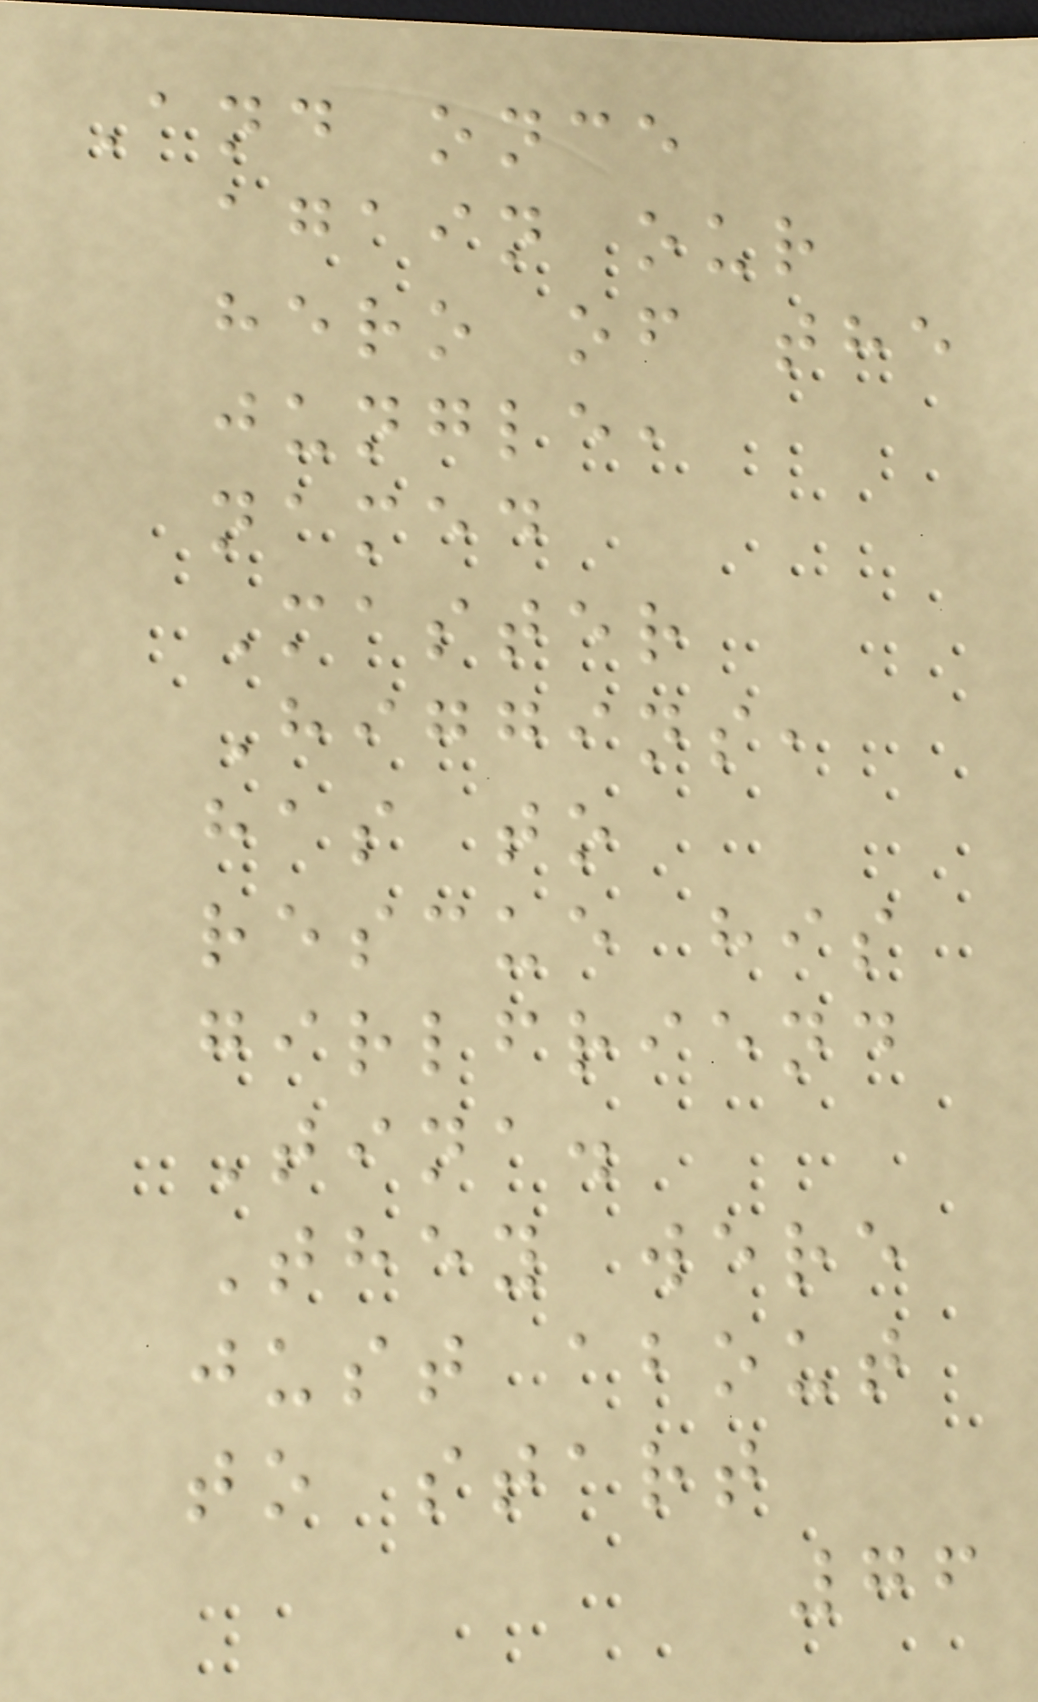And once
again our
hero of the
jungle,
named
Master
Higgins,
has to
rescue his
girlfriend
Tina.
They were
just about
to start
76
